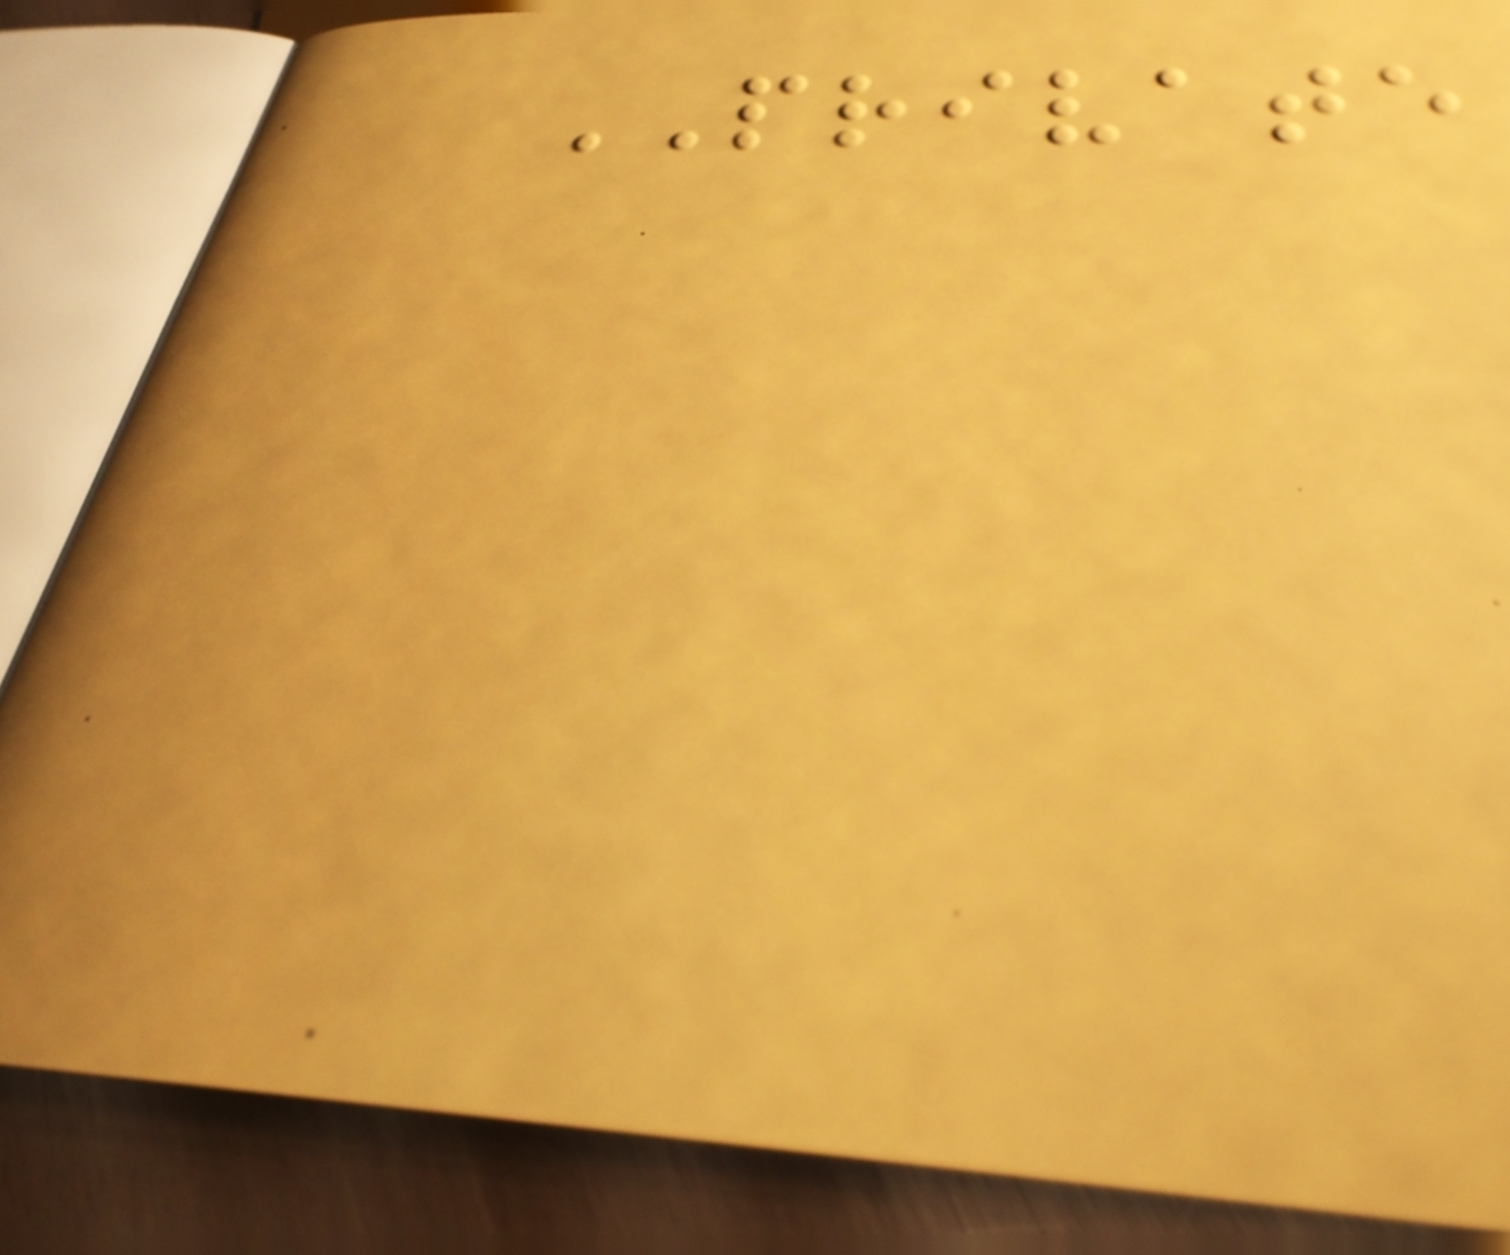PRIVATE
